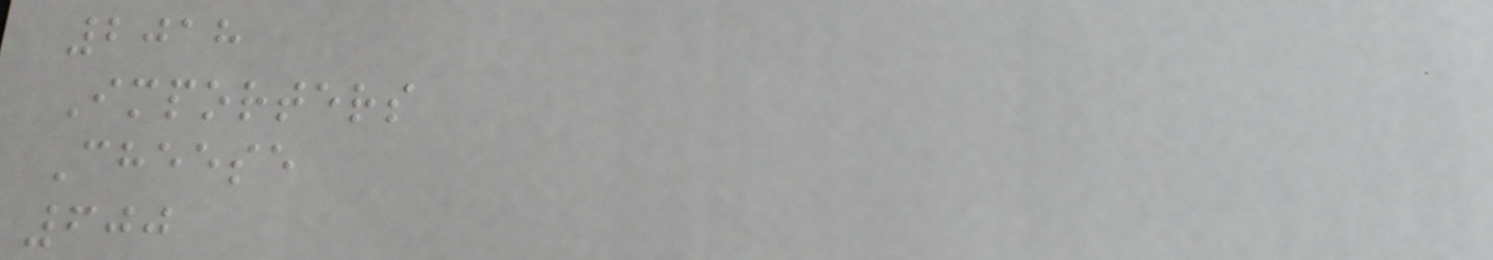2018
Importers
Cheese
600
